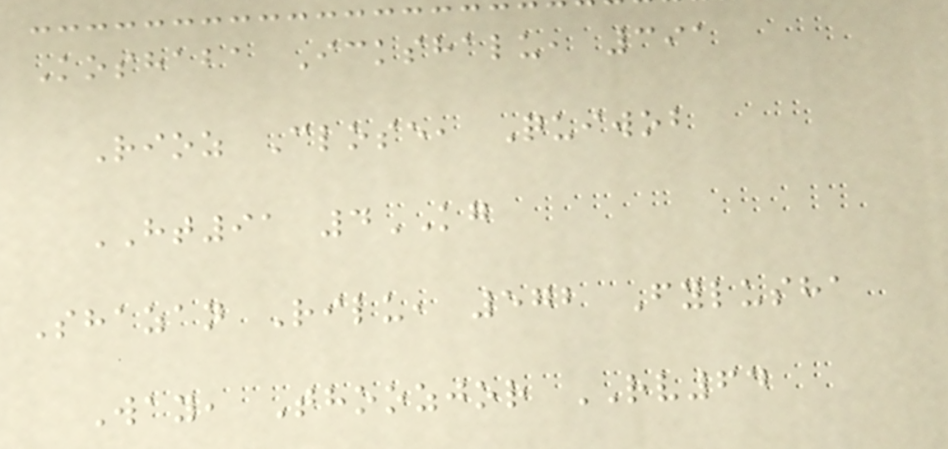Koshaba Ickshalu, 391
Rioz Close, Quiwob
HT91 4KG
Shazan Rilu, 572 Fylusha
Way, Thoozjor RV64
